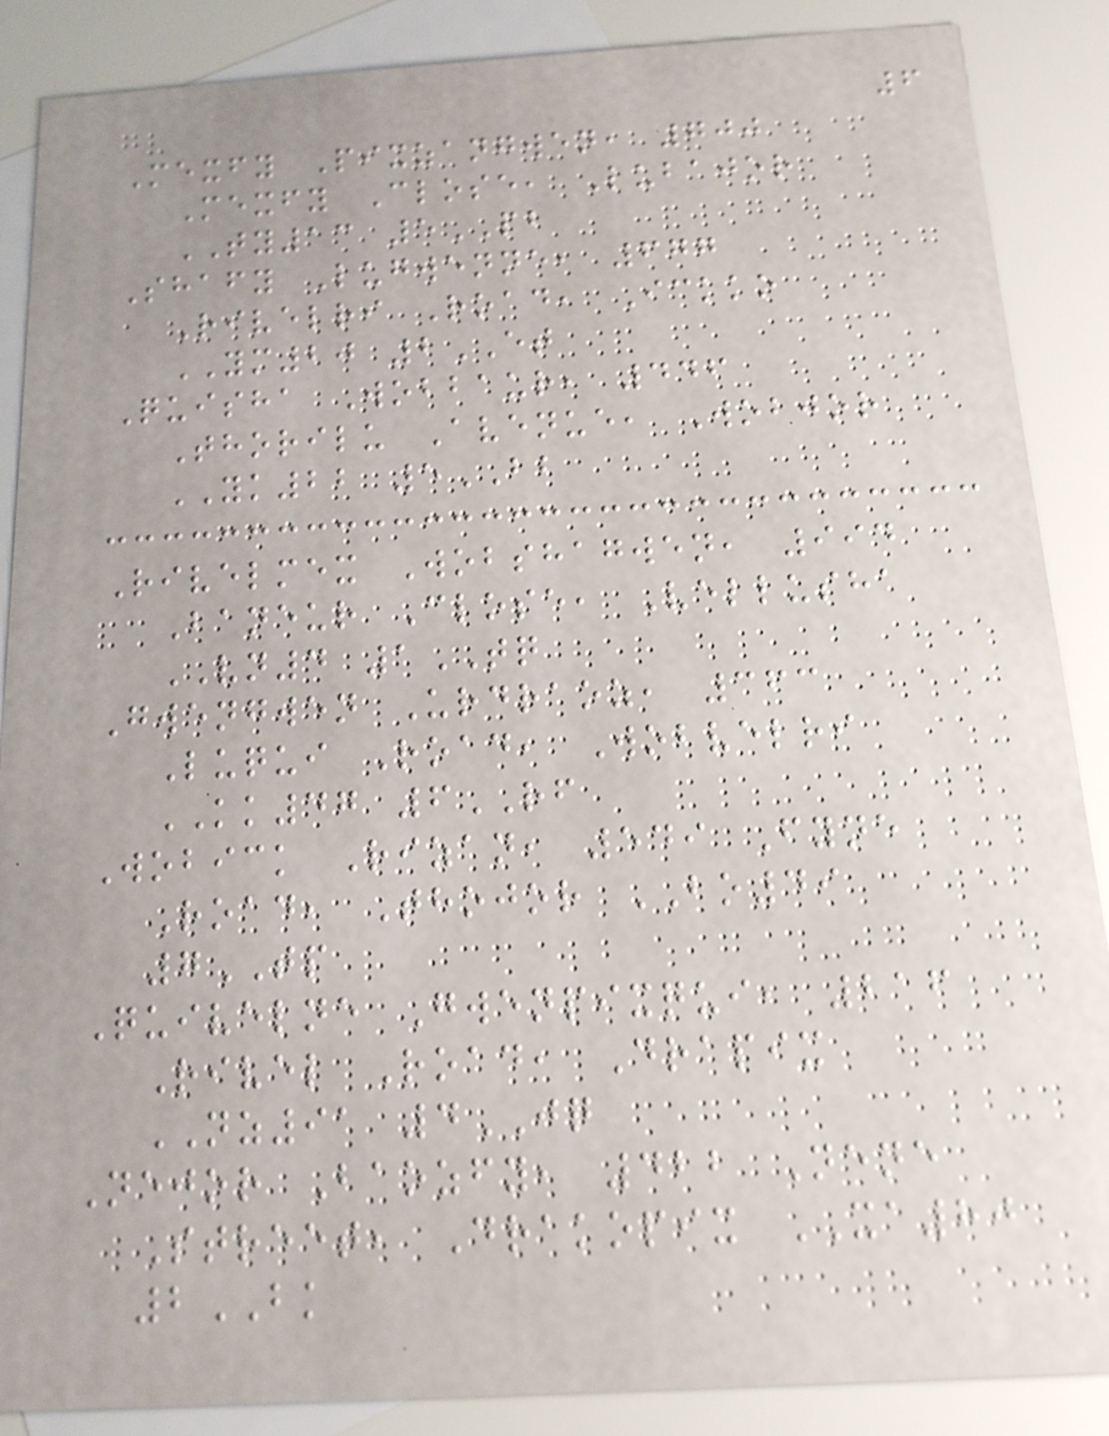6
Mexfy Pixzangwen, 700
Mexfy Close, Lubajor
TY13 5PB
Shafy Lugwenne, 677
Rivelri Road, Ickko
YM20 2ET
Quisha Wobbaur, 446
Thorilu Avenue, Wobjor
YK22 5BB
Rivelmex Wobshagwen, 994
Baneur Close, Vellusha
VN4 1TQ
Gwengwen Urdraoz, 363
Luqui Road, Wobvelri
KK47 6RF
Wobick Rizan, 549 Fyne
Road, Thojor BO49
7TP
Quivelne Gwenpixqui, 216
Rivel Road, Drapix
NZ91 4JQ
Nejor Baozfy, 422 Nene
Street, Drakopix XA80
2BK
